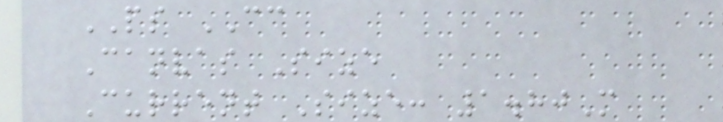PS CC
Canvas Size
Current Size: 1.80M
